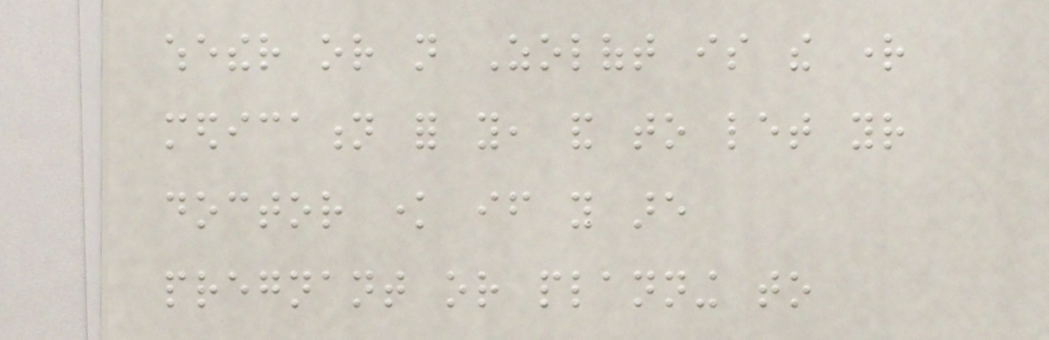whether or not Zoloft is the right
medication for you, and to let your
doctor know if you are
pregnant or planning to
